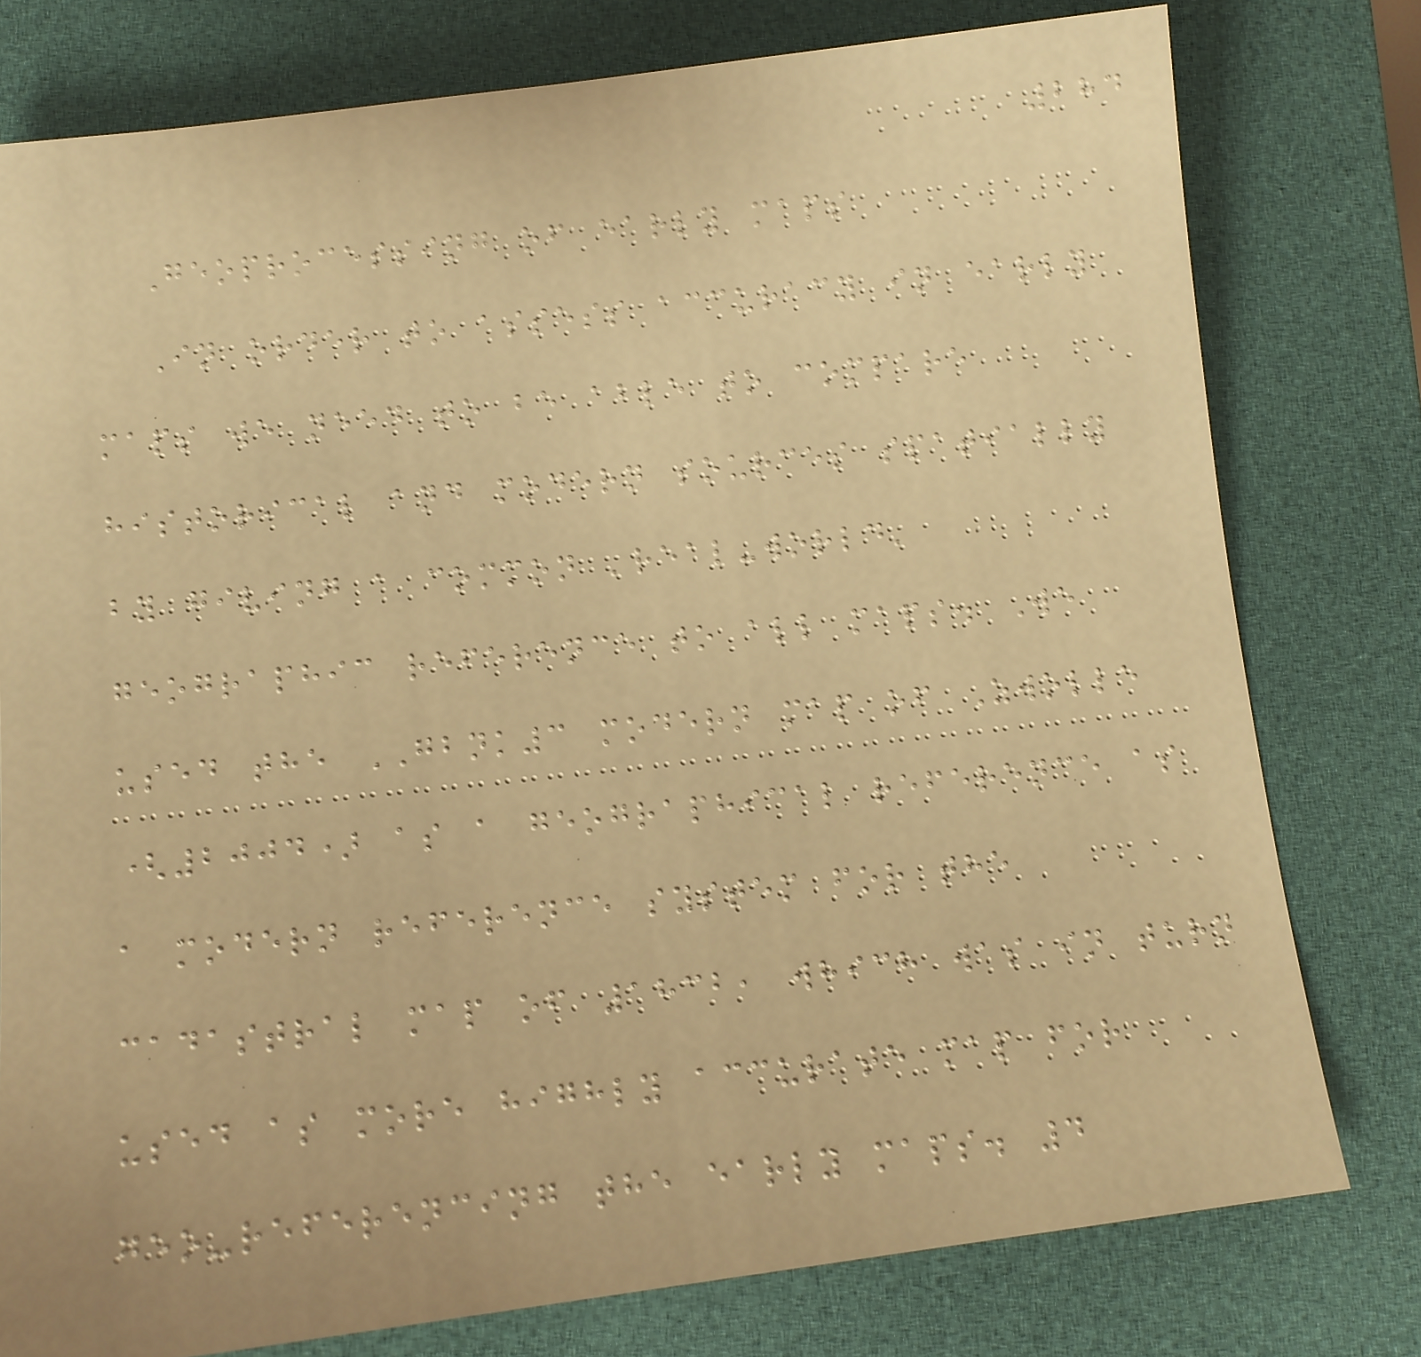284
Geoprocessing of early maps
In order to assess accuracy in early
maps we need to be able to compare
historical and modern sources spatially
by giving a common 'real-world'
geographic reference to all maps. We
used the GBNK3 modern map of Zwolle
(2004) as a geographical reference as
a modern reference system for the
cadastral map of 1832, which was in turn
used as more highly accurate map for
geo-referencing the early maps. 4
